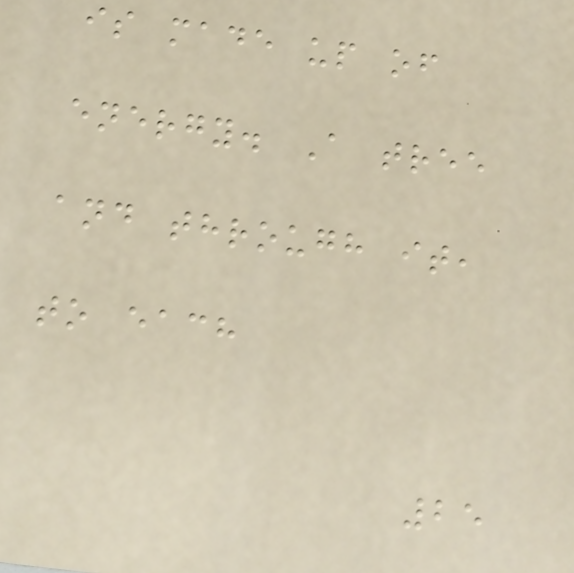is made up of
energy. A tree
and through it,
to each
25
